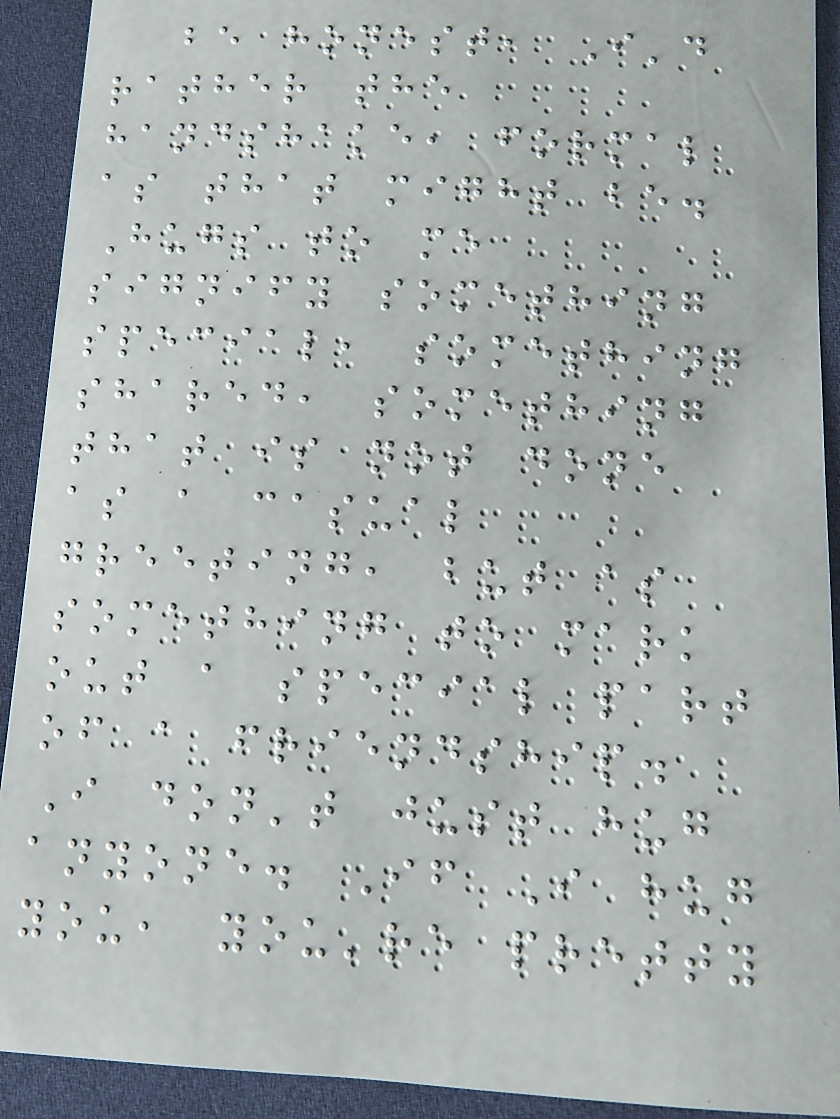be honest, I'd
rather the
handshake, formal
as that might be.
Hugs to me
signify something
special, something
shared, something
that is not done
as a casual
greeting, but as
something to mark
out a special part
of a friendship.
I don't just hug
anyone. If I hug
you, you're pretty
